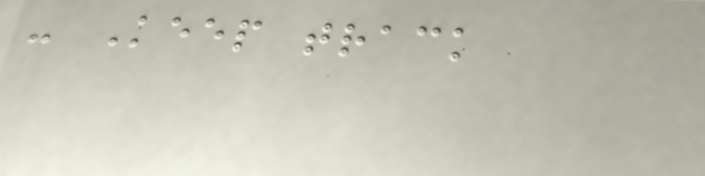- Keep track
